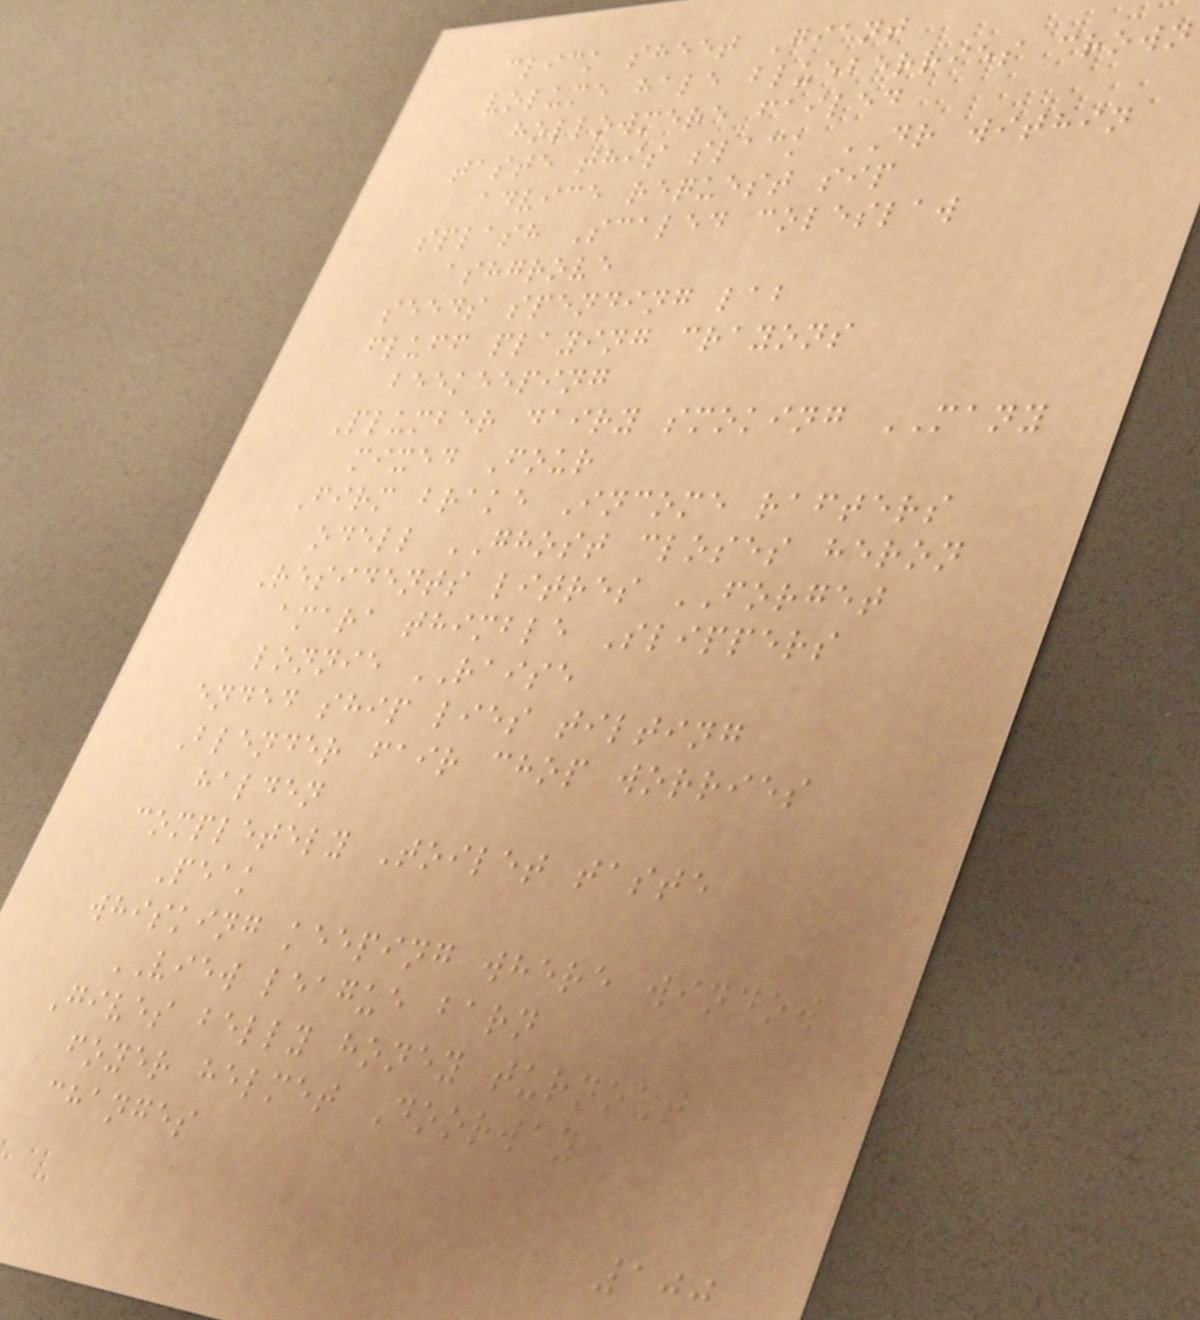click sheet Giant
volume hale blueberries crown
hollowmere failed
taste this slack DR within
advice request sip
splash Scaled coleslaw
ashgrove
seeds spending lab
fluff playing crayons
beekeeping
Plumber dairy smoking MANY
mixed Four
Firm brake Income rafters
odell GHOST closes heron
Residents litres FORGET
amara thimble Slippers
lonnie RAISE
ended ship lies tilting
Blender fair chop worries
halden
completely Toilet taste
Peak
whisking keeping where window
VIEW league barn
Gives belly honey turnout
foyer helmet Doorway
changes
100
